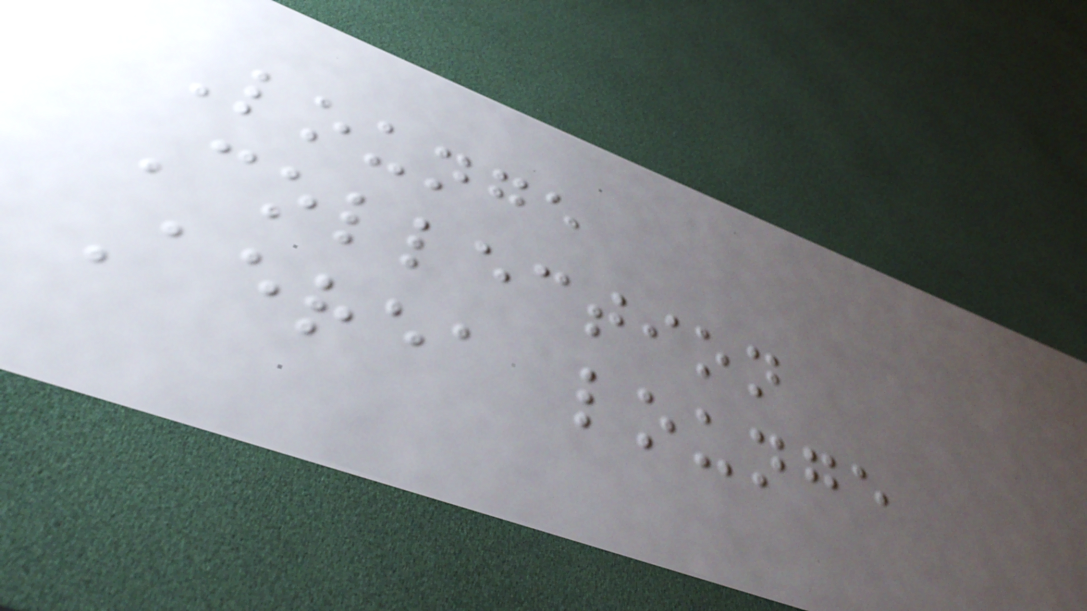Lounge
Collection
Aerea lounge
